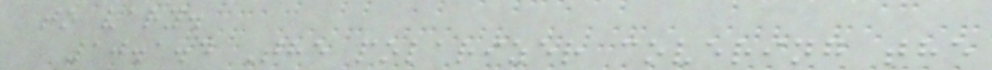to vary.
10.1.4 The polarizer covering the
